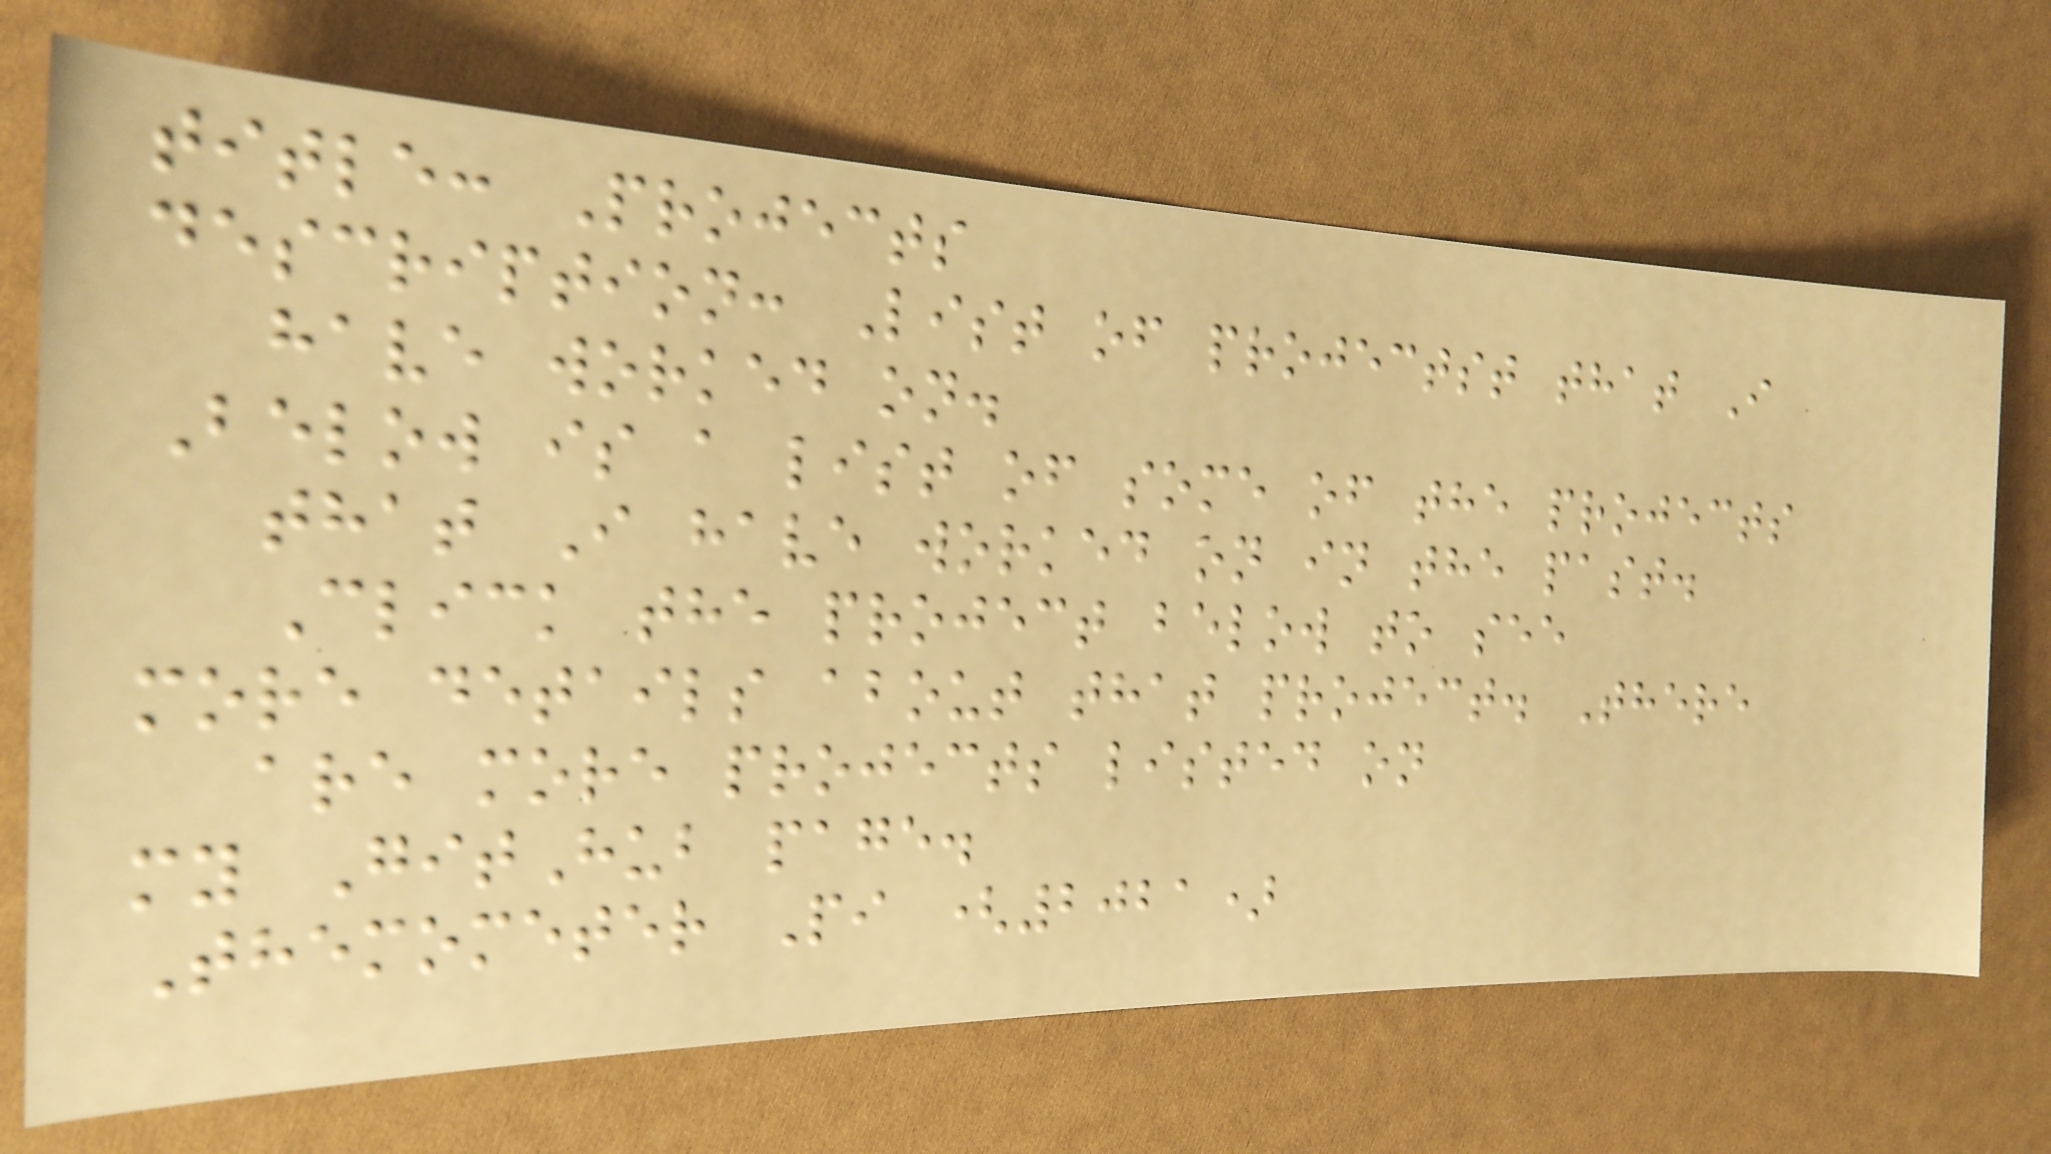title: Projects
description: List of projectst that I
have worked on.
Below is a list of some of the projects
that I have worked on in the past.
Click the project below to see
more details about that project. There
are more projects listed on
my GitHub page.
Themometer Pi (2021)
